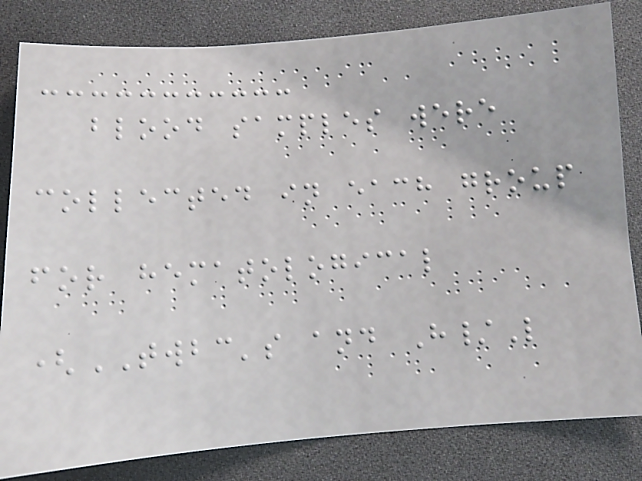blood samples were
collected in each group
for hematological
(TWBC's and H/L
